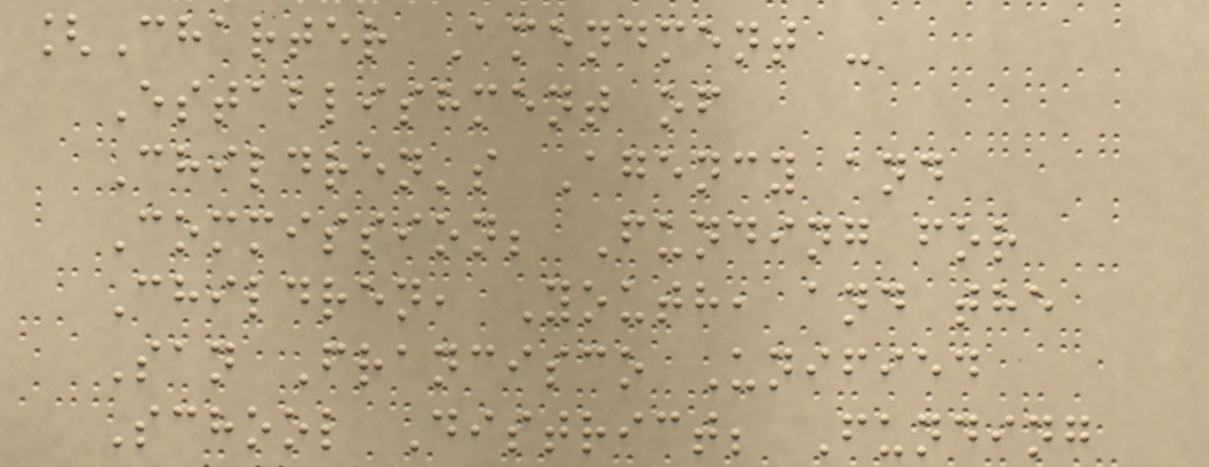[Charter Amendment -
Establishment of
Children's Agency and
Commission; Funding for
Children, Youth, and the
San Francisco Unified
School District; Funding
